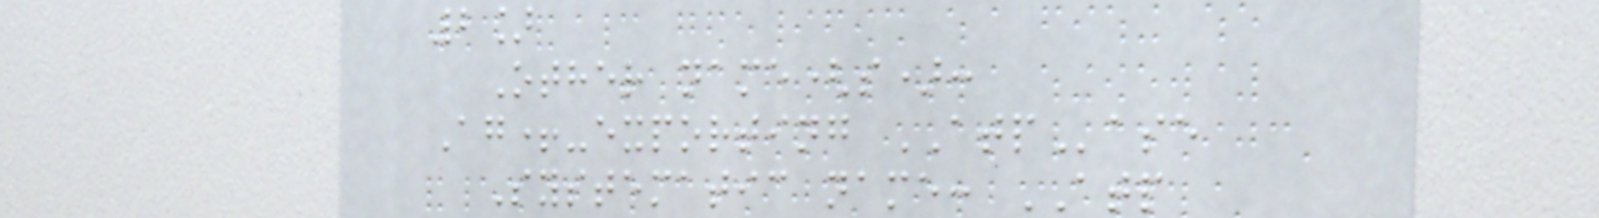2]
Other name(s):
Ag+-exporting ATPase
Systematic name: ATP
